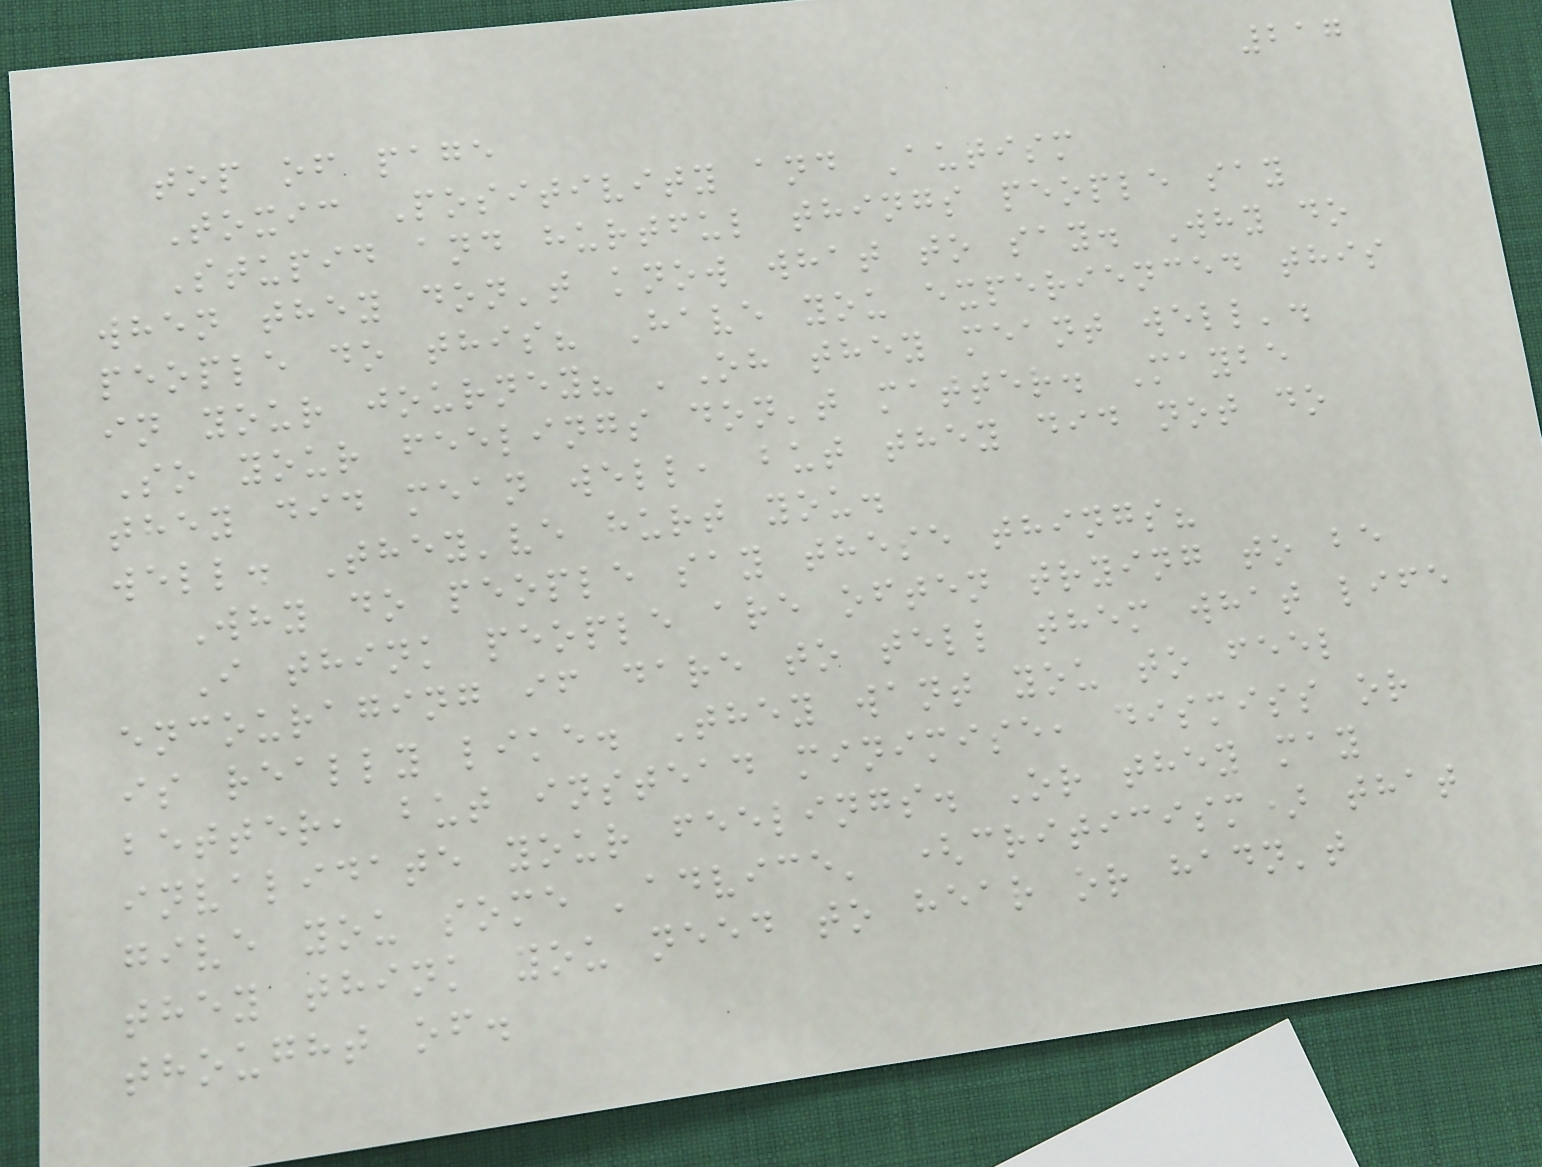217
top of page
Toxic Positivity and Autism
Stupid and hurtful things people say
when they don't know what to say. Why do
people do this? Have you experienced this
in your journey? 'Oh they meant well'.
So your feelings don't matter. Maybe
they did mean well, but they did not do
well. They've hurt you.
Why do people say these things?
I think people are often trying to be
encouraging if dare to tell them what life
is really like. They want you to feel
better, but instead minimise, dismiss or
invalidate your feelings. Or they may
give you some 'advice' (criticism) that
they think you need to hear or hadn't
thought of.
